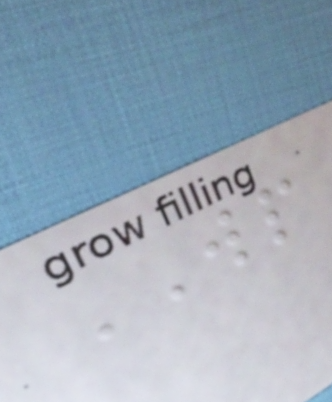WP
